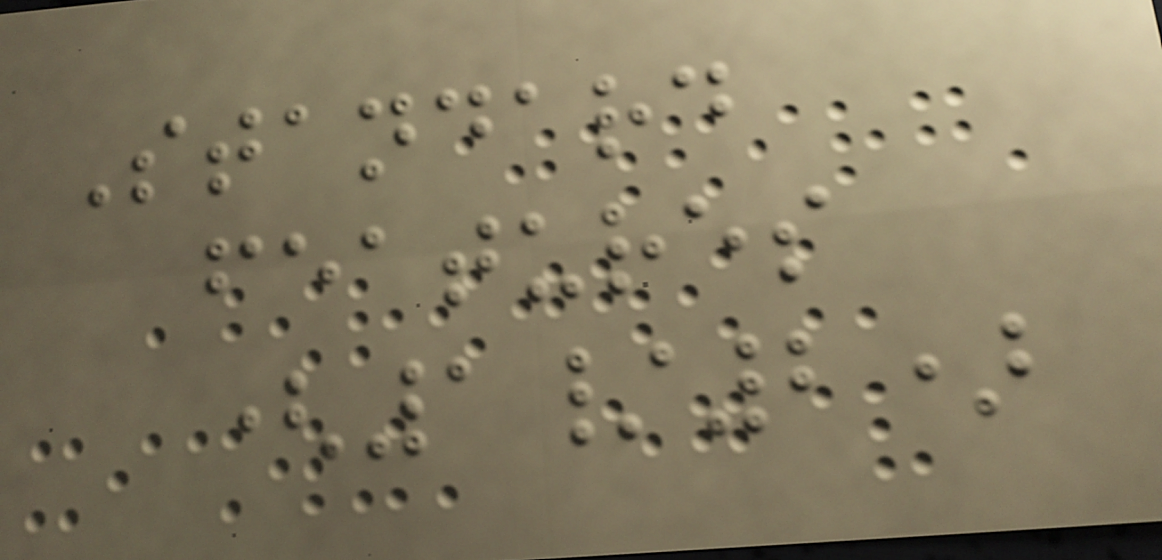Standard
features
(1/2)
